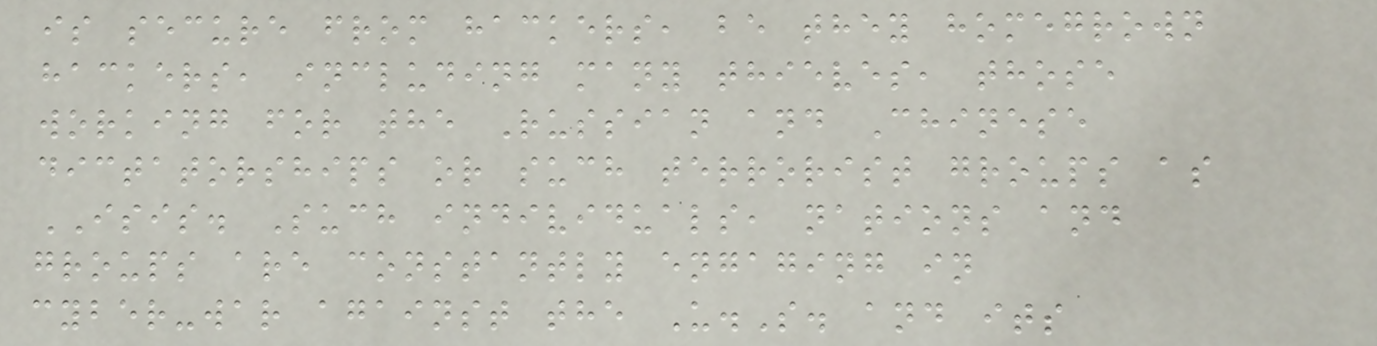is secure from hackers, be they homegrown
hackers, including many thieves, those
working for the Russian and Chinese
dictatorships or such terrorist groups as
ISIS. Such individuals, nations and
groups are constantly engaging in
cyber-war against the U.S. and its
